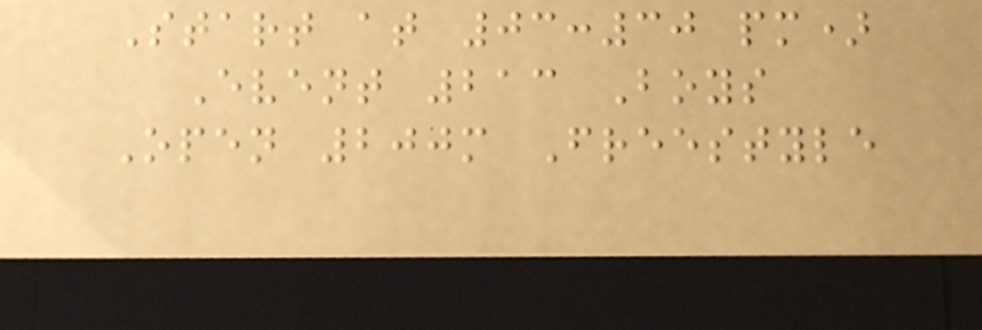Start at 03:30 pm)
Event 213 Boys
Open 200m Freestyle
